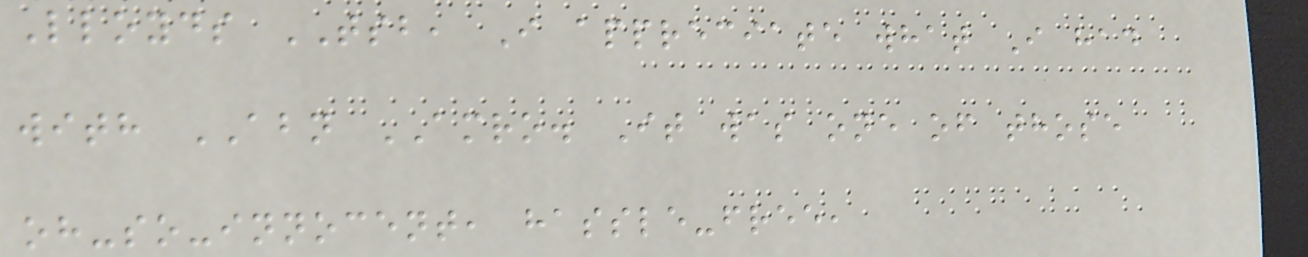Lloyds TSB, I appreciate what I had
with ABN AMRO. It was one of those
oh-so-innocent, hassle-free,
